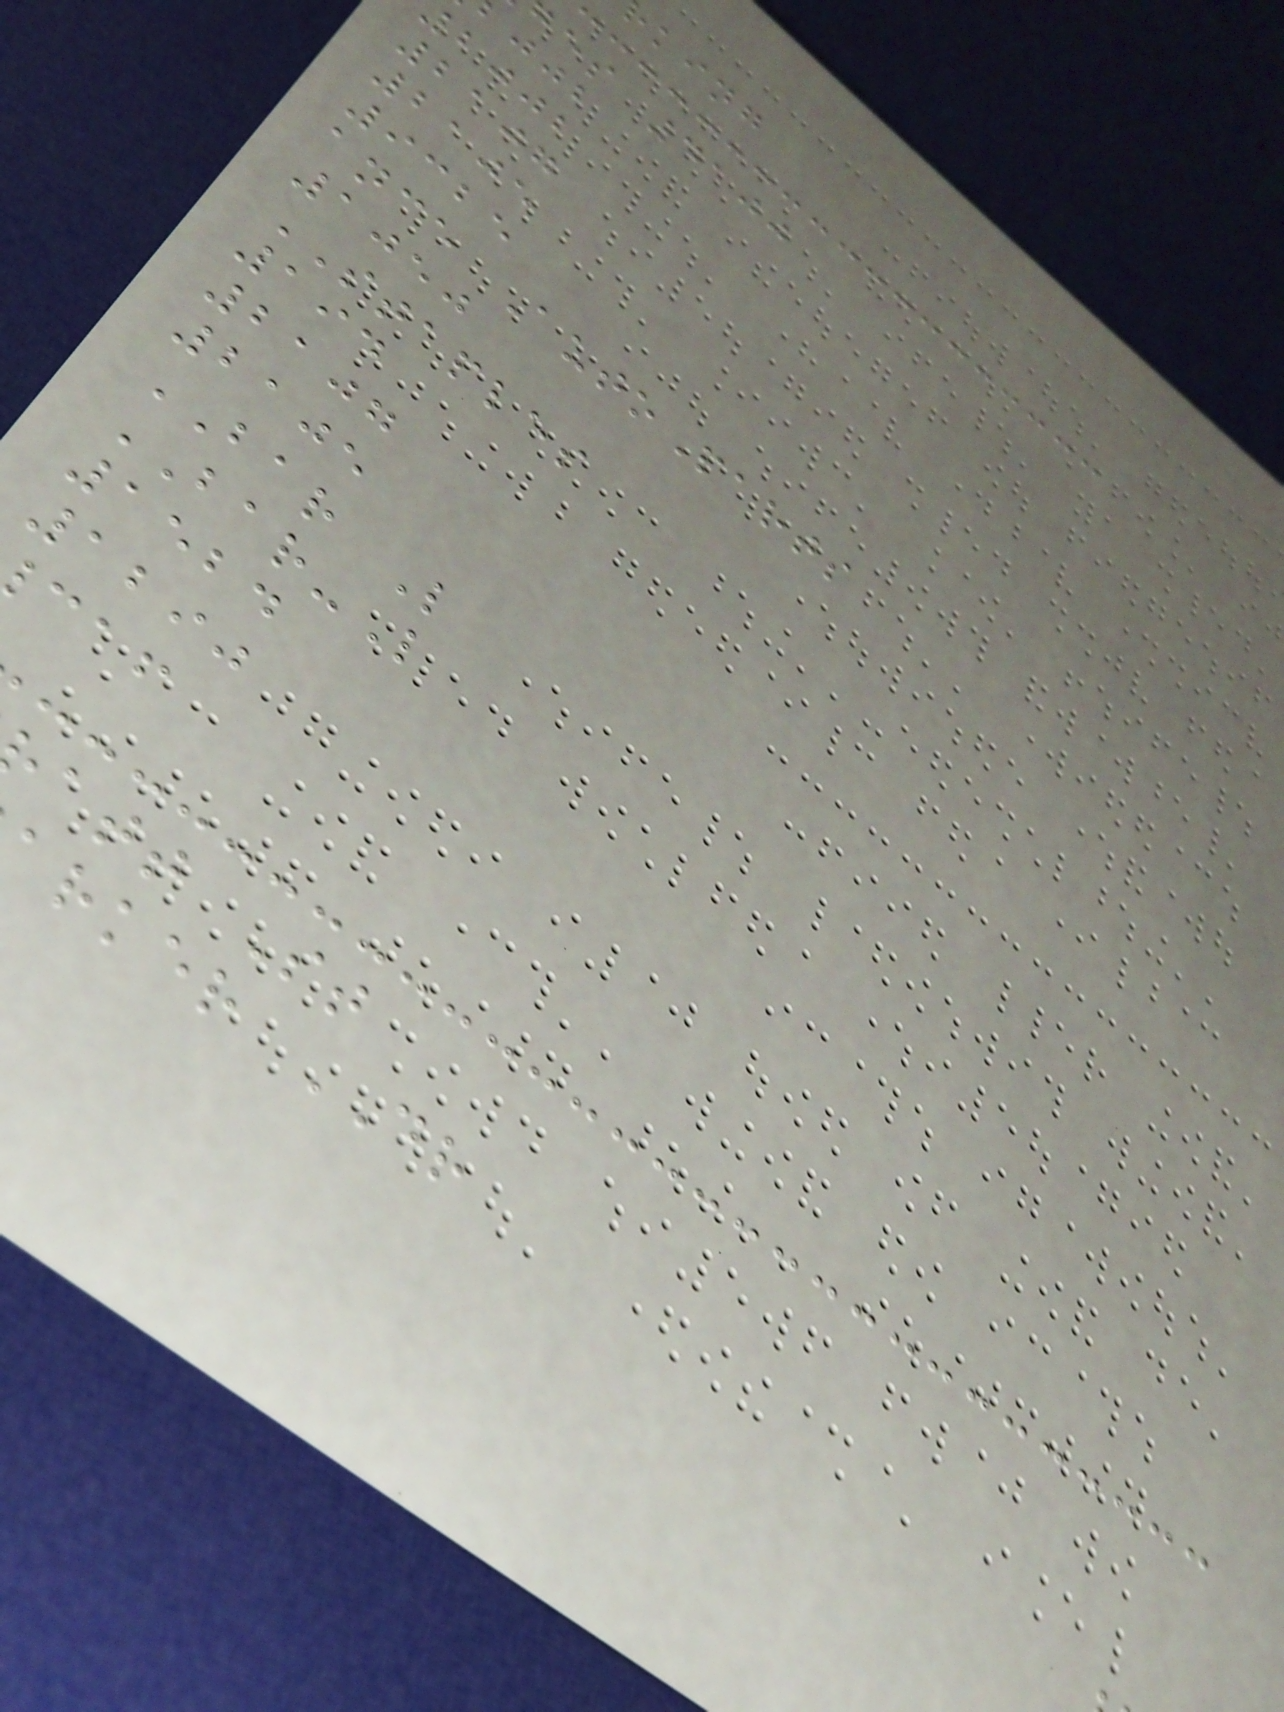king
es 4100
bjjb
2107
2105
9325
ance AutoParts
1050
STAPLES
194
2107
2105
BAR L
BAR-L
1524
1290
att St
rker DR
